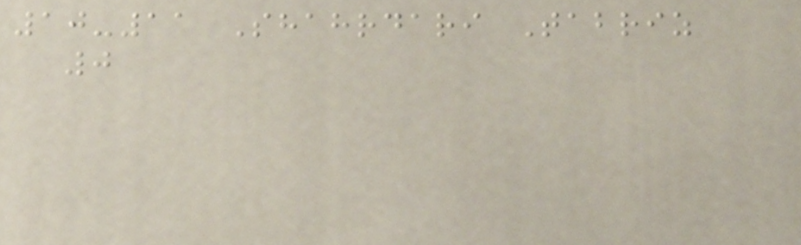10-11 Shahrdari Tabriz
0
